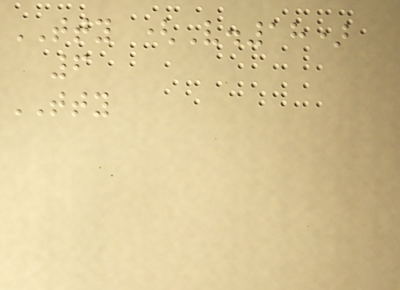TTY (V.18)
6
TTY
